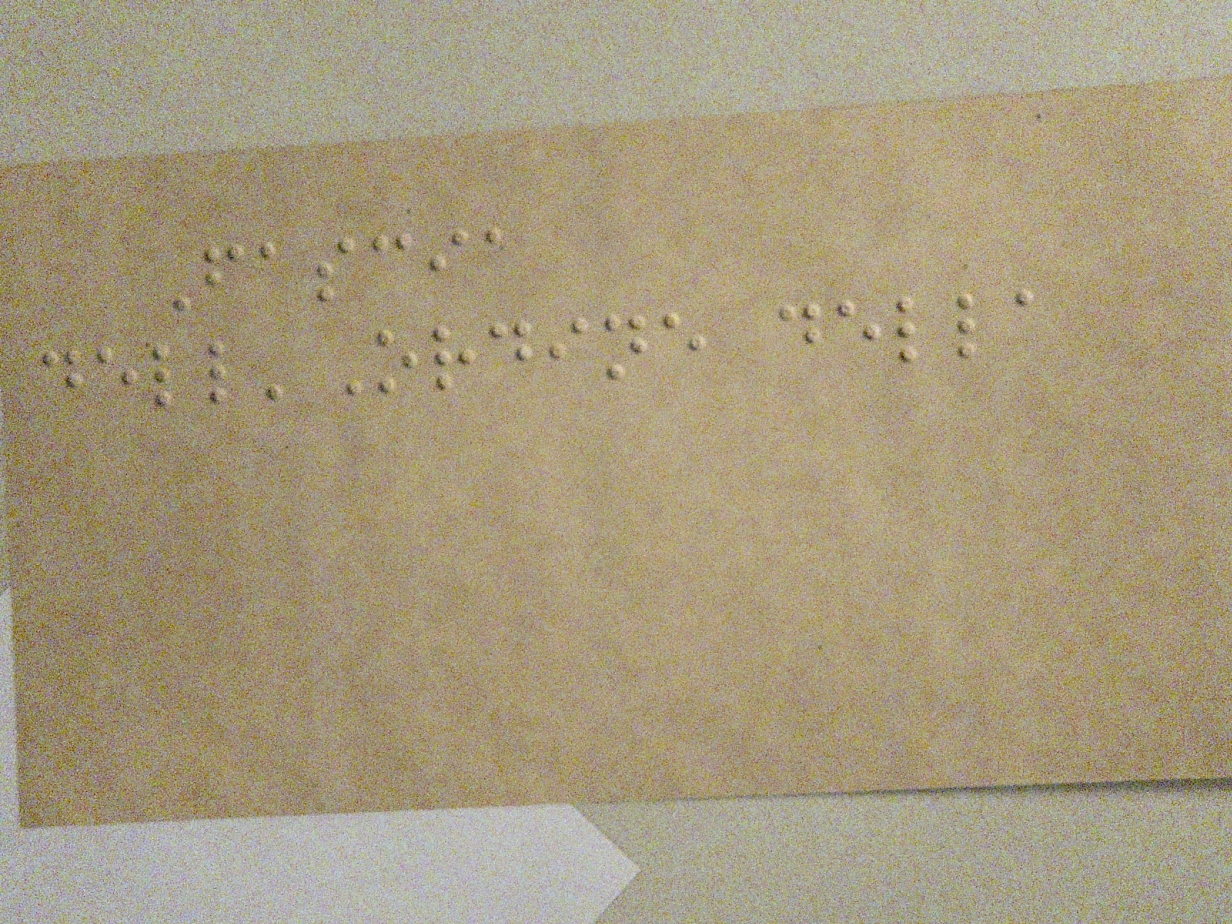Fascia
dell'Ordine della
